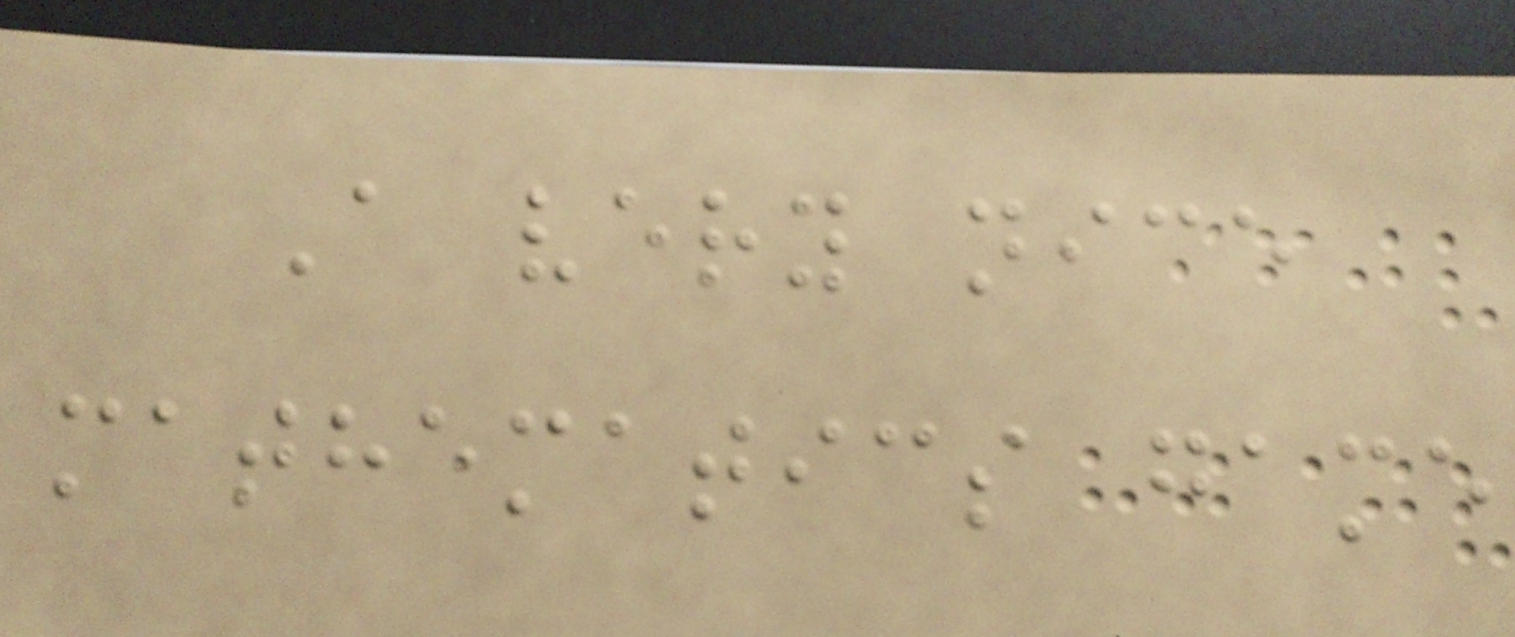A very nice
mathematics game
